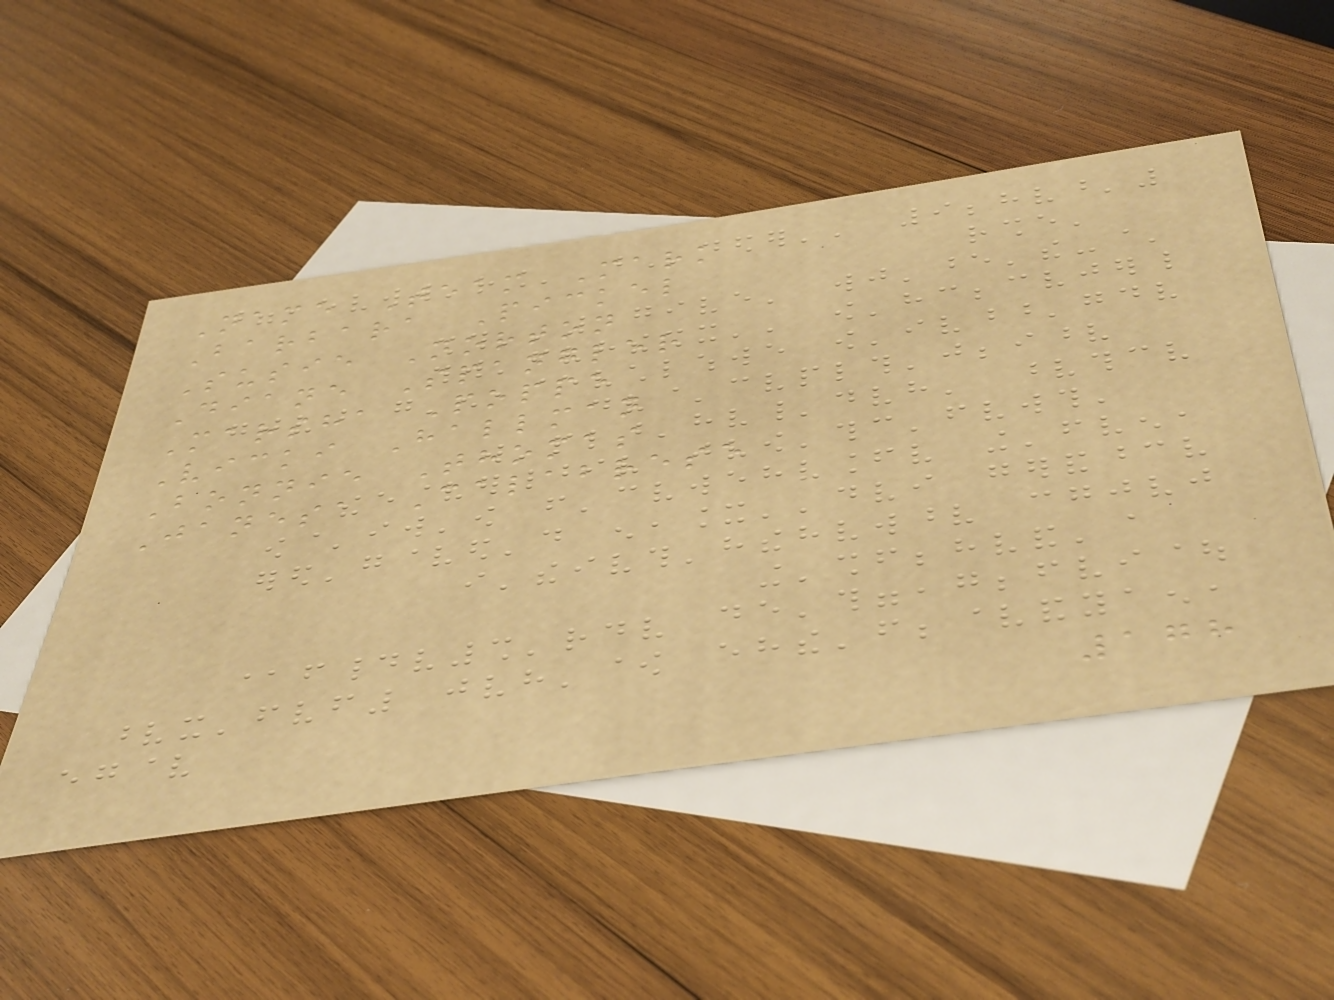Name Team Mark
Barbara Pickel
Susie Norton
Diane Spangler
Marsha Poppe
Vicki Hallman
Bonnie Thomas
Janesa Calabrese
178
